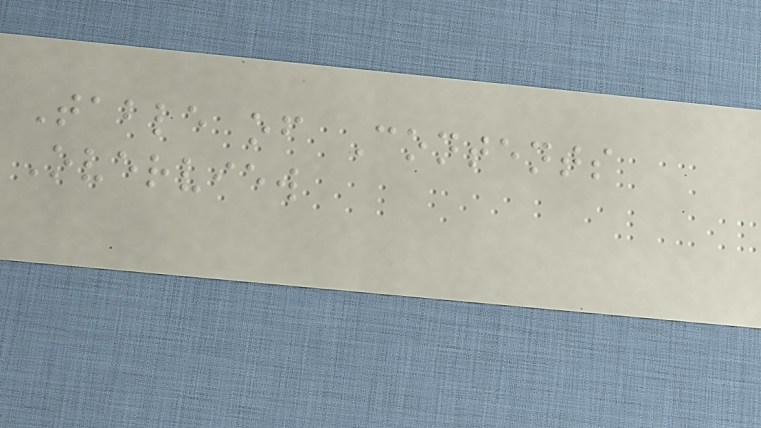Table of Contents
Overview
